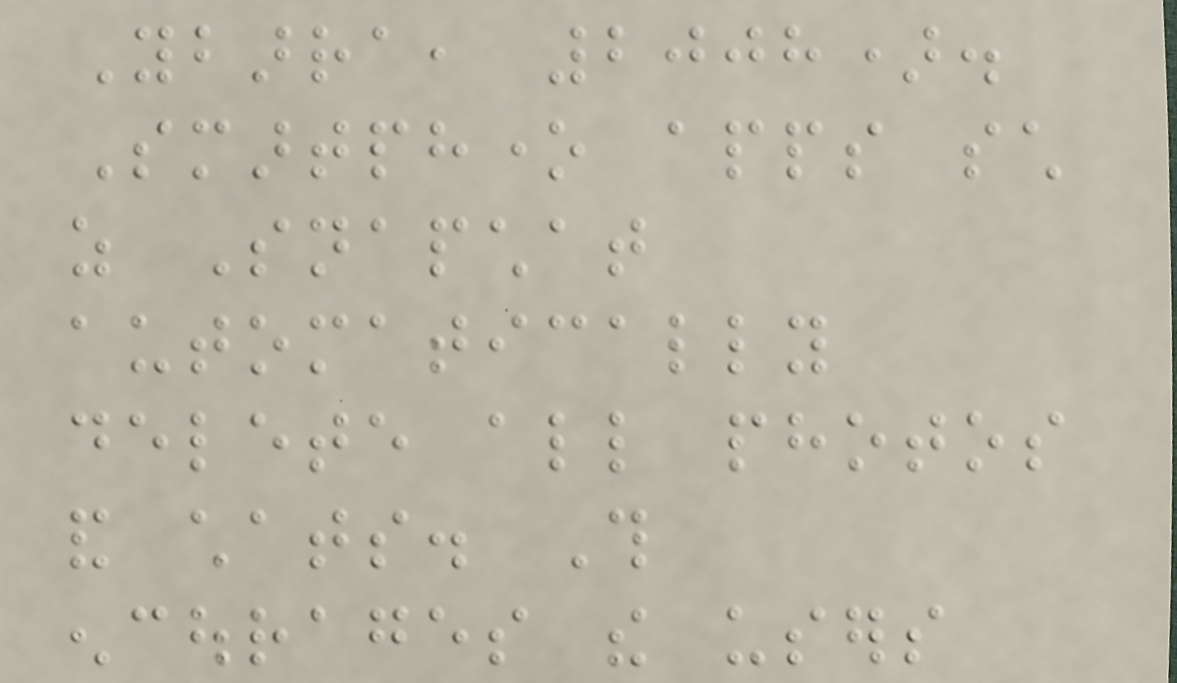Ybarra, 2008).
Smartphone apps such
as Snapchat
automatically
delete all photos
and chats. This
encourages the users
